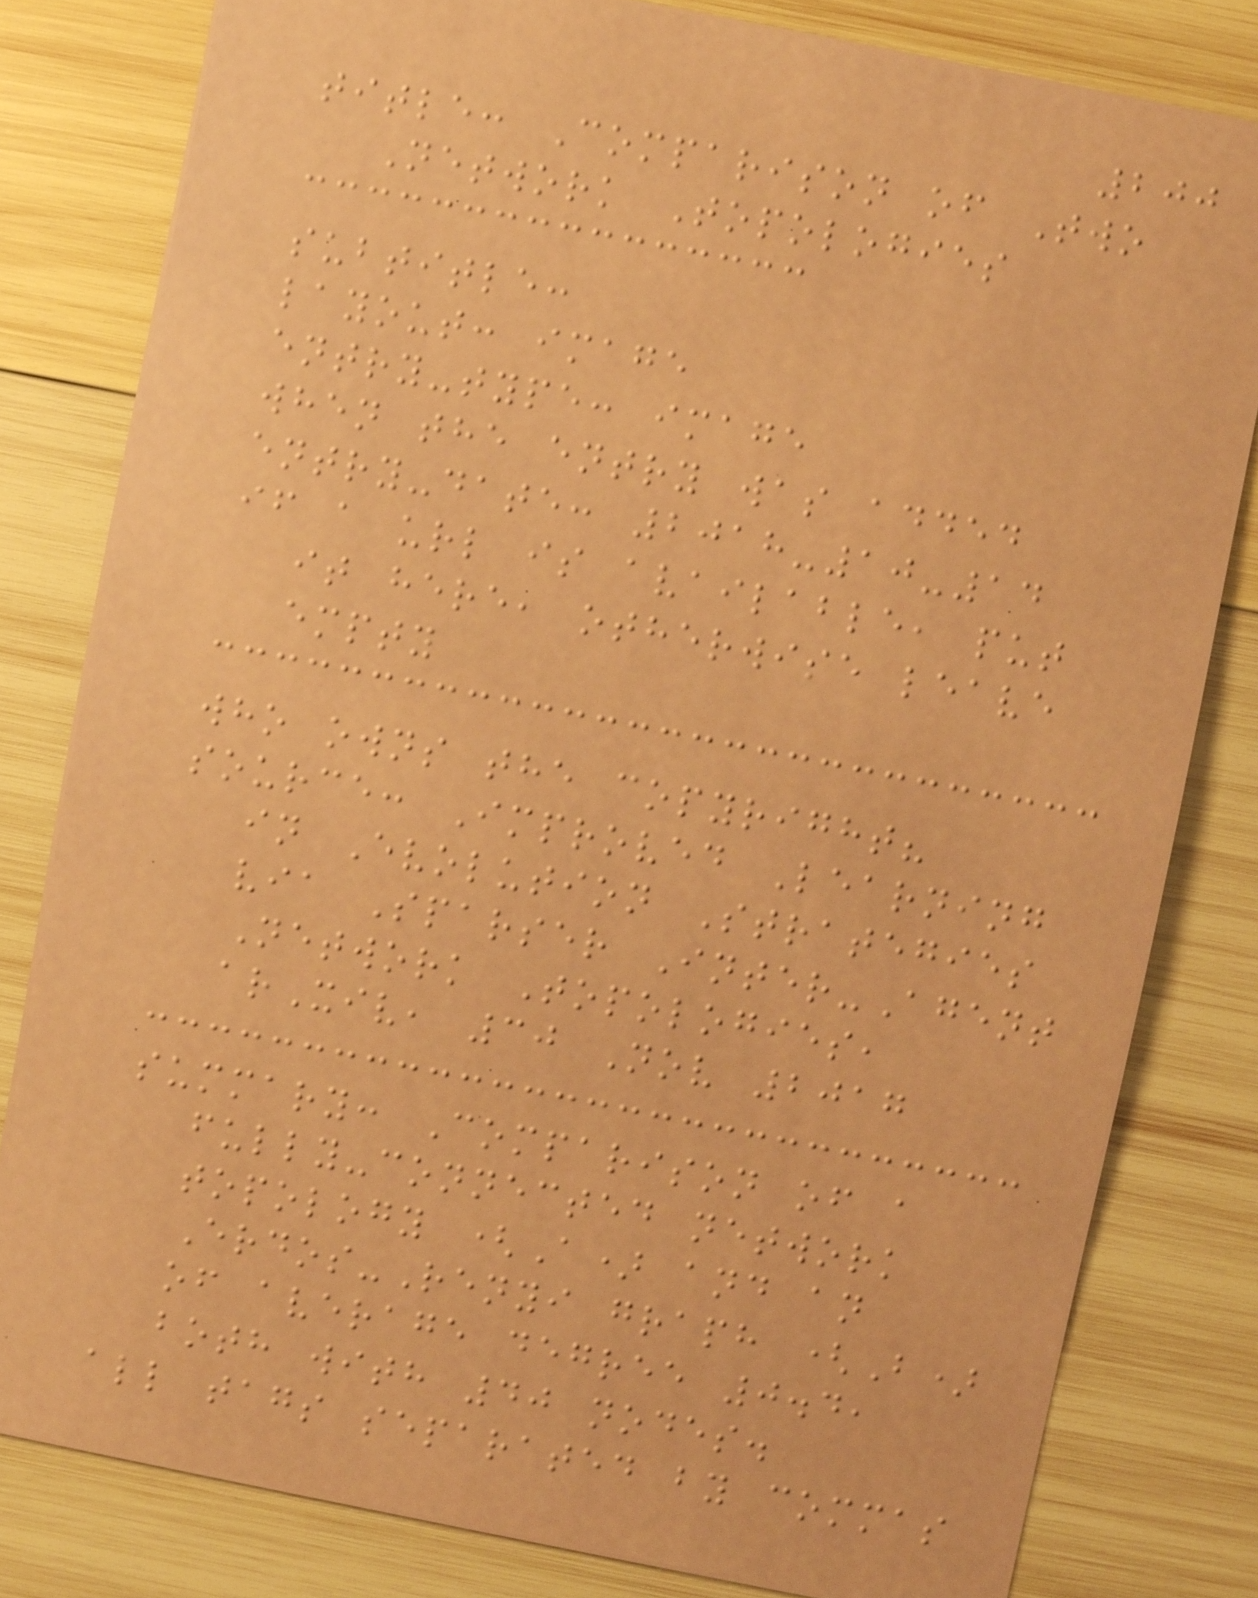200
title: Comparison of Two
Network Topologies
subtitle:
layout: image
entry-type: image
when the entry was added
entry-date: 2018-10-14
if a url is available, put
it here, otherwise leave
empty
who owns the copyright?
source: Improved Learning
in Evolution Strategies
via Sparser Inter-Agent
Network Topologies,
arXiv, 30 Nov 2017
summary: Comparison of a
fully-connected network
topology (A) and an
Erdos-Renyi graph (B)
of average degree 0.4,
both with 40 nodes.
all tags separated by commas
